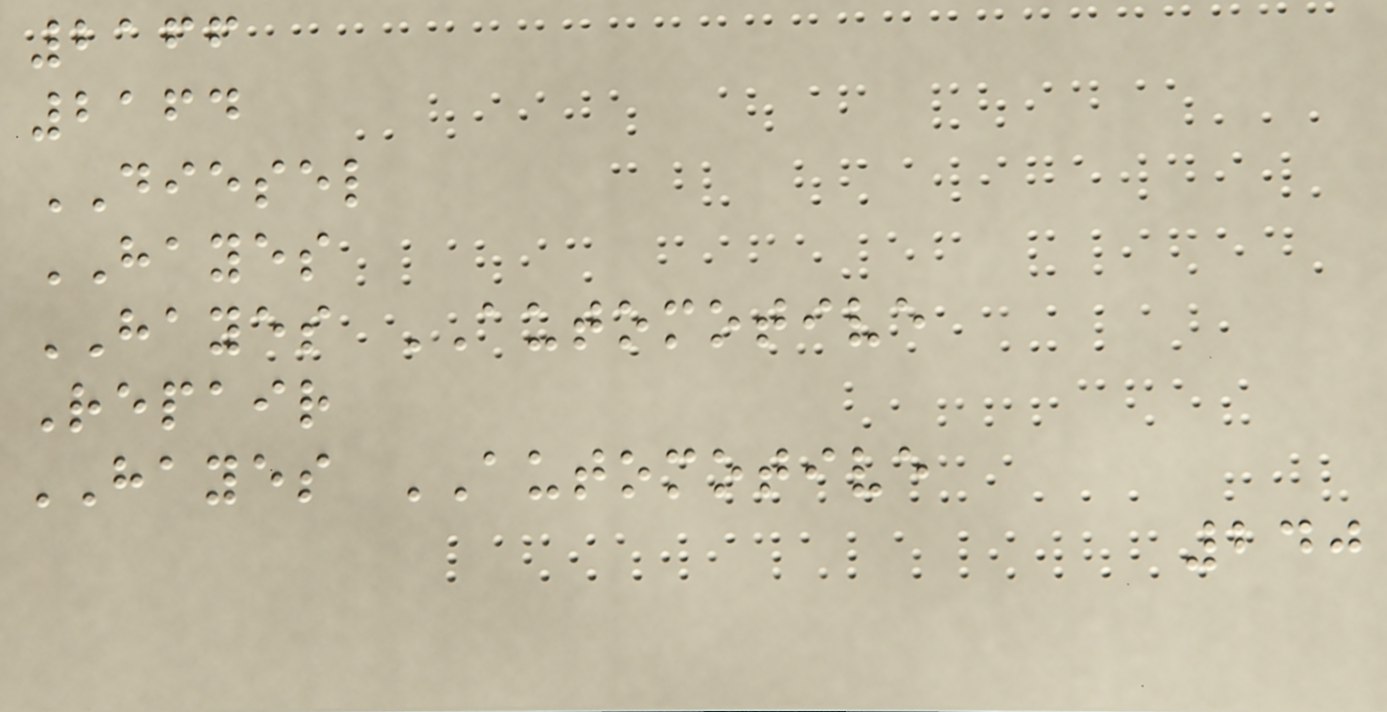2166
2164
DIESEL
HAYES
HAYES AUTOMOTIVE
Repair
HAYES AUTOMOTIVE
240
